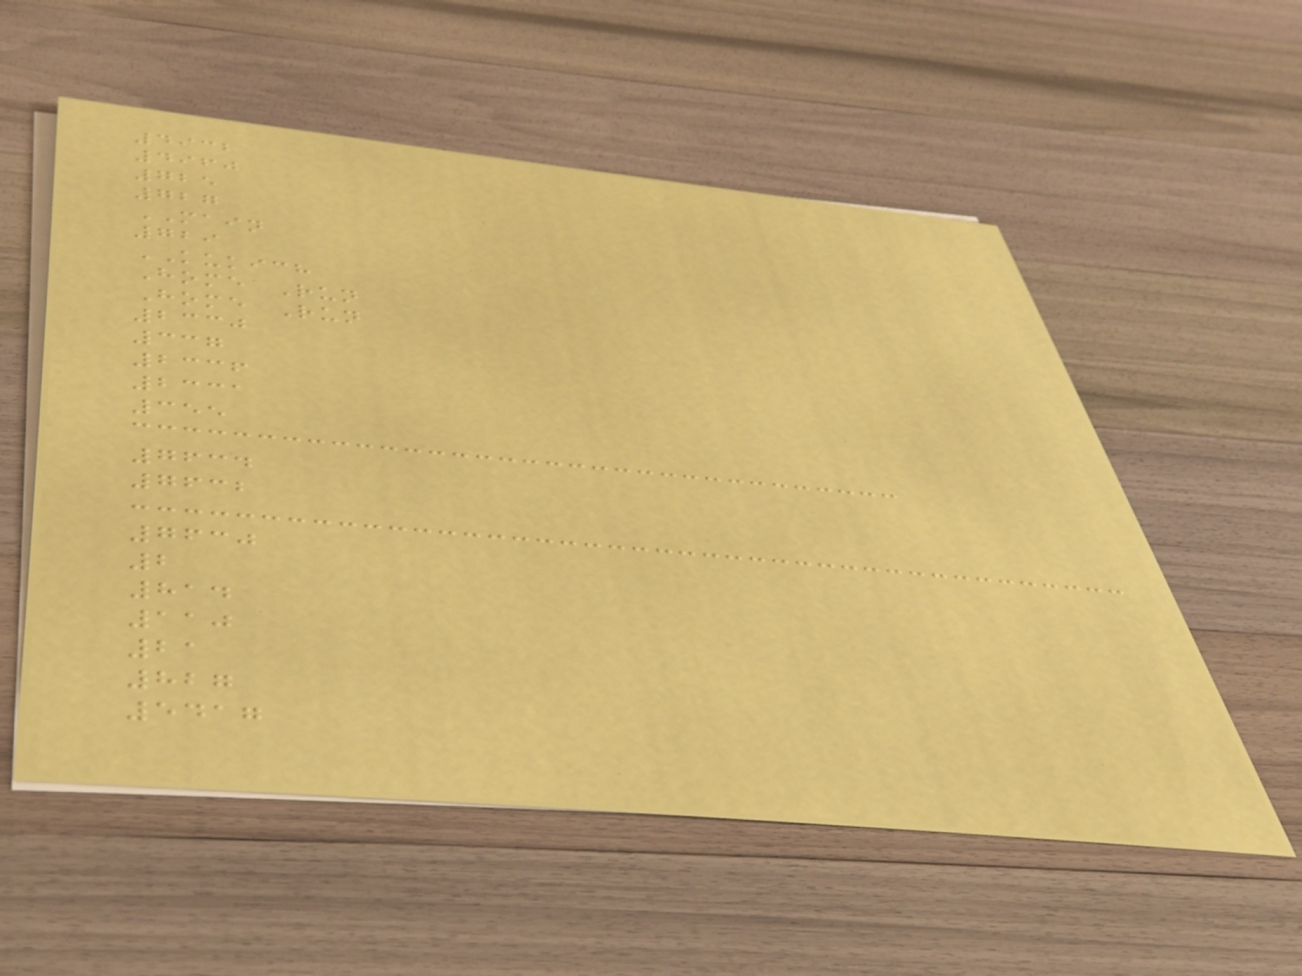4932
4960
725
727
MAIN
729
KUKICH
Home Run
Home Run
2330
337
2336
2331
355
7634
7632
7630
2
814
110
21
827
5417
